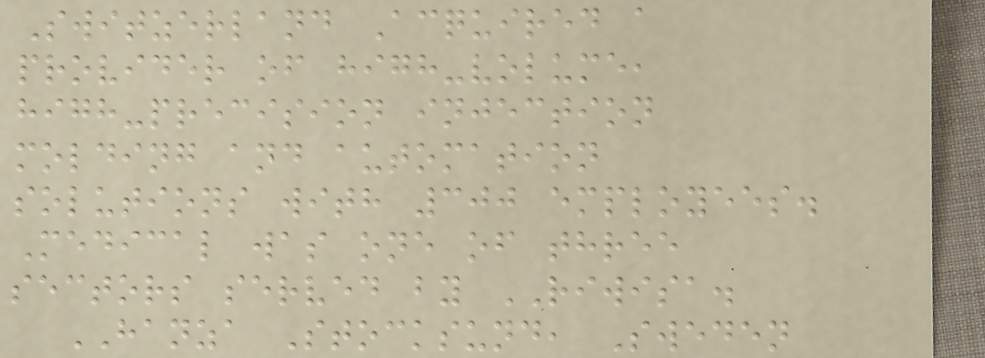Switzerland Acquired a
provider of high-volume,
high-precision injection
molding and automation
solutions with 300 employees.
Medical was one of three
sectors served by RIWISA.
HANZA Stocksund, Sweden
